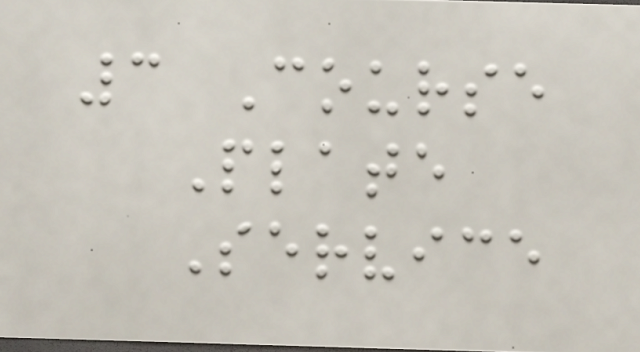3 Course
Plate
Service
